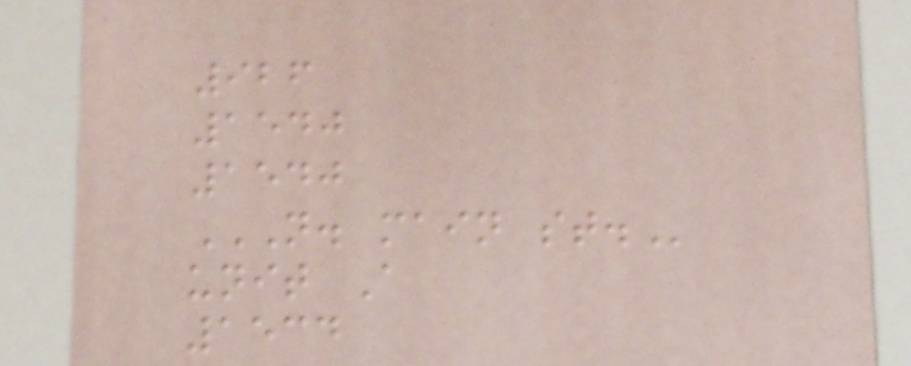926
1540
1540
N. MAIN ST.
unit A
1534
